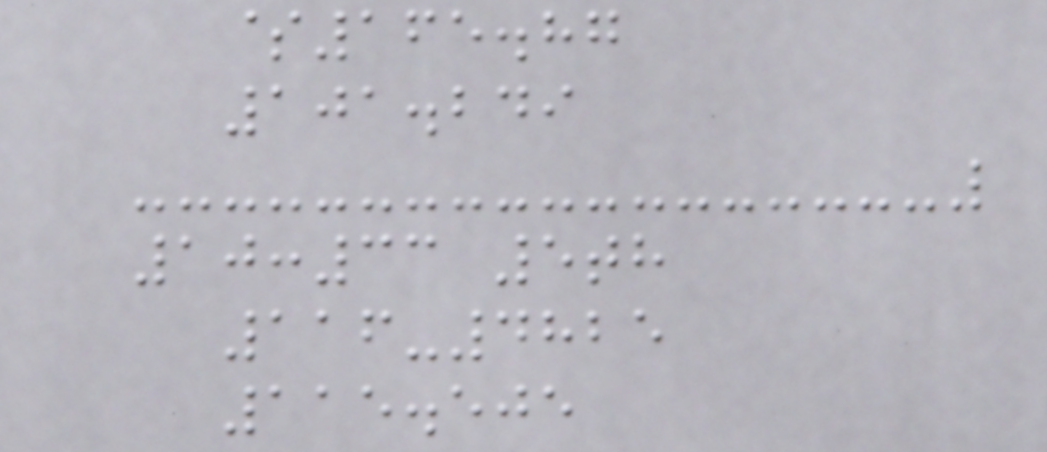$165.87
101.249
10:33 5th
116-4825
115.505
